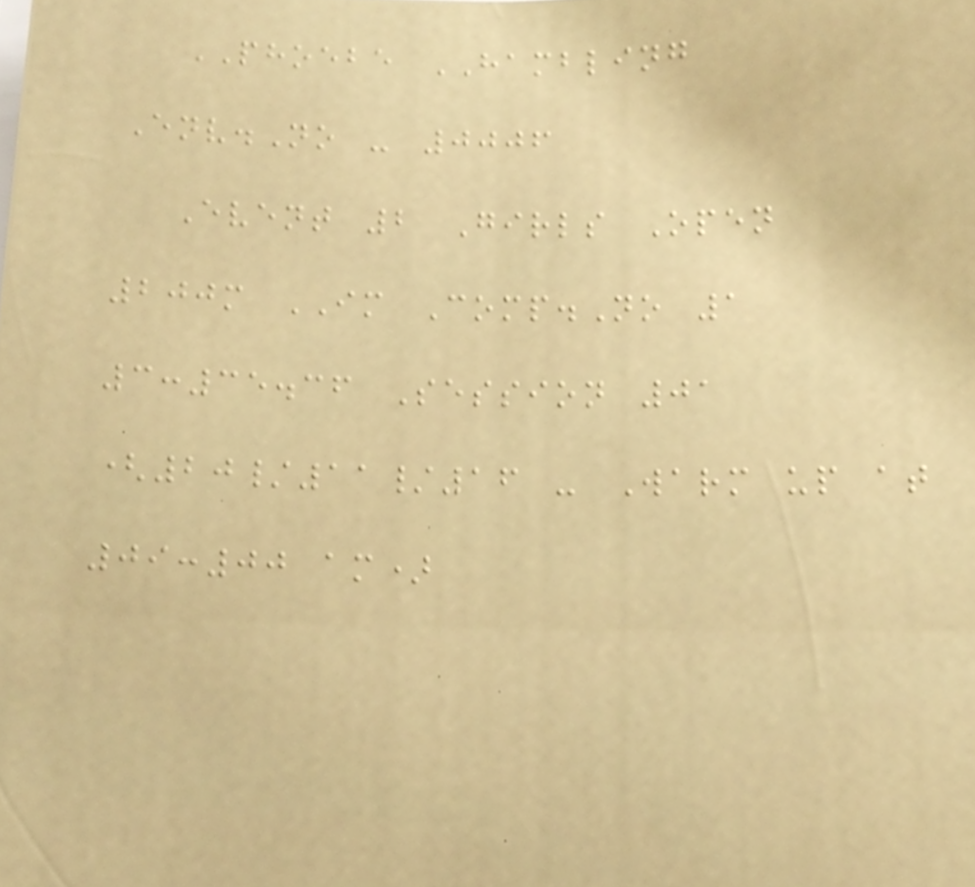PHOEBE HAMBLING
Env.No - 0006
Event 2 Girls Open
200m IM Comp.No 1
3:35.36 Session 01
(20/11/16 - Warm up at
09:00 am)
